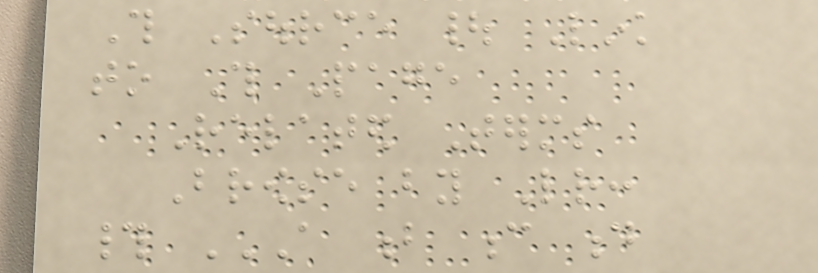This Source | Link
to This Page
Related Terms
Browse by Letter:
# A B C D
